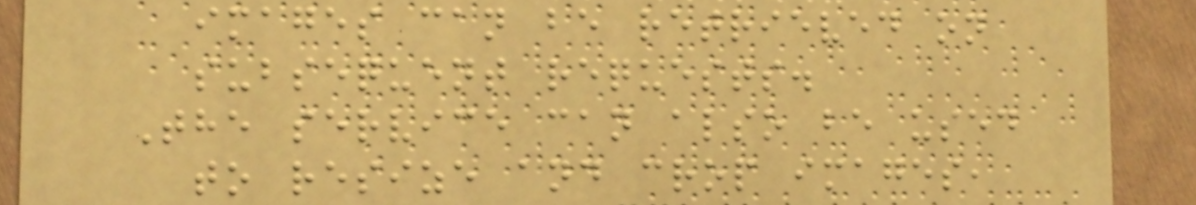images can be retrieved on
subsequent requests.
The service can also be used
to resize and crop images,
